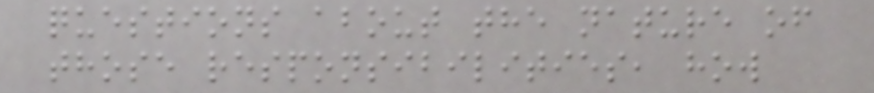questions about the nature of
those responsibilities, how
